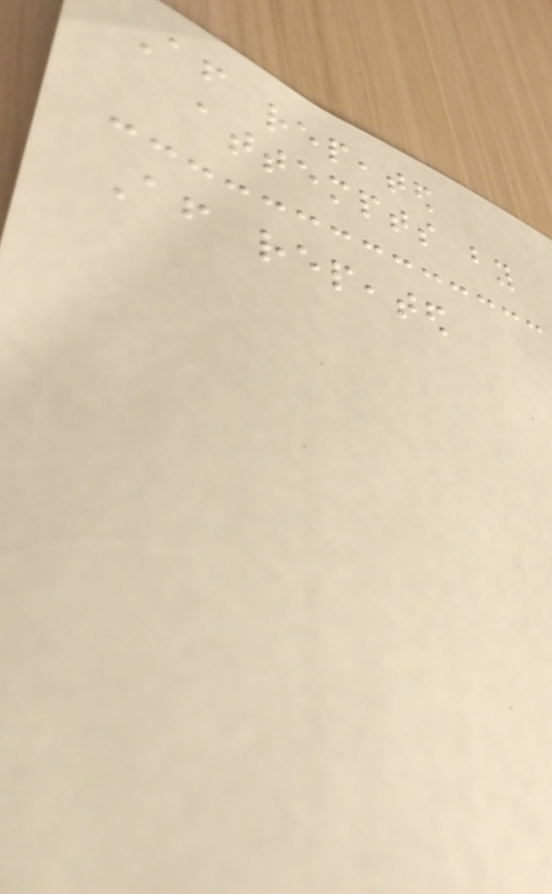After repeated
attempts by
After repeated
